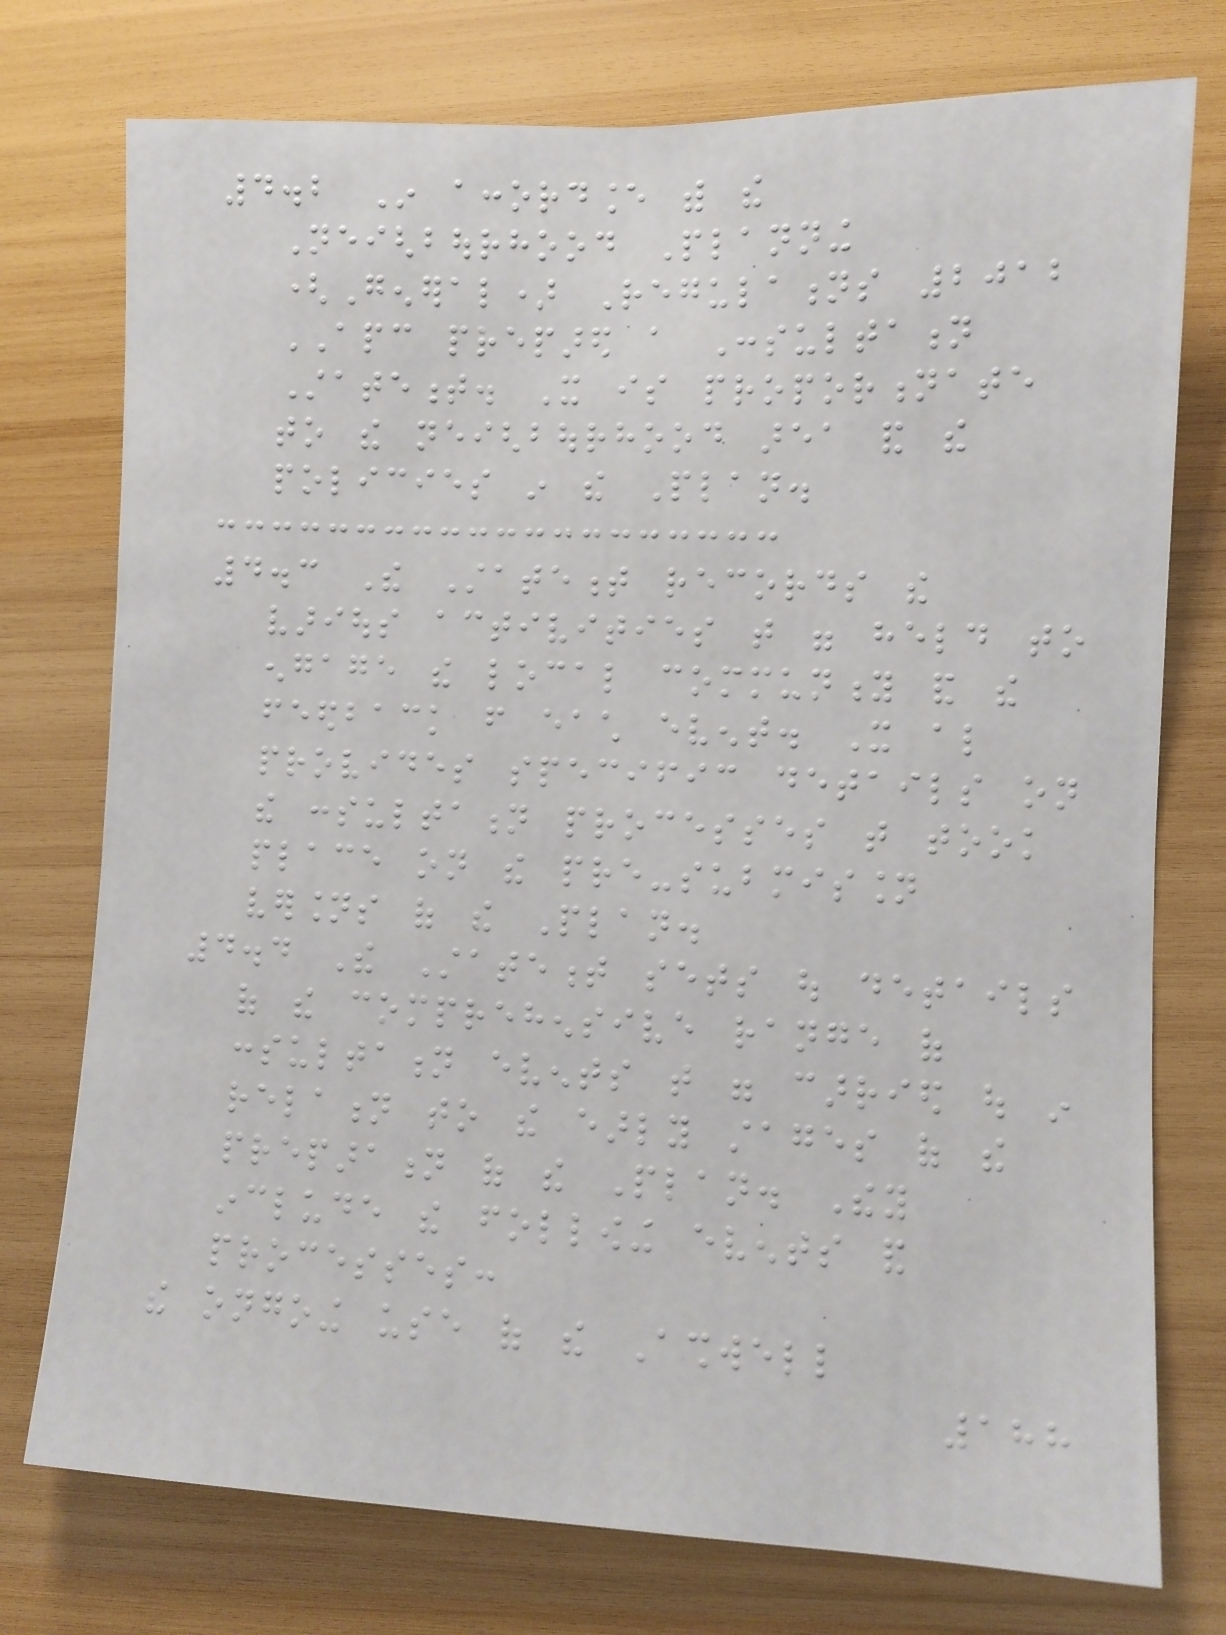4.2 In accordance with the
Neighbourhood Planning
(General) Regulations 2012
APC prepared a Consultation
Statement. It is proportionate
to the neighbourhood area and the
policies in the Plan.
4.3 The Statement records the
various activities that were held to
engage the local community and the
feedback from each event. It also
provides specific details on
the consultation processes that took
place on the pre-submission
versions of the Plan.
4.4 The Statement sets out details
of the comprehensive range of
consultation events that were carried out in
relation to the early stages of the
preparation of the Plan. They
include the following events and
processes:
the ongoing use of the Ashwell
188
